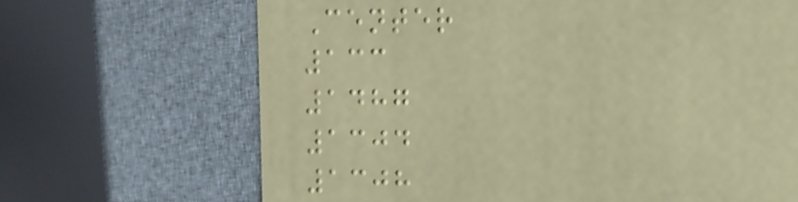Center
133
1487
1304
1308
